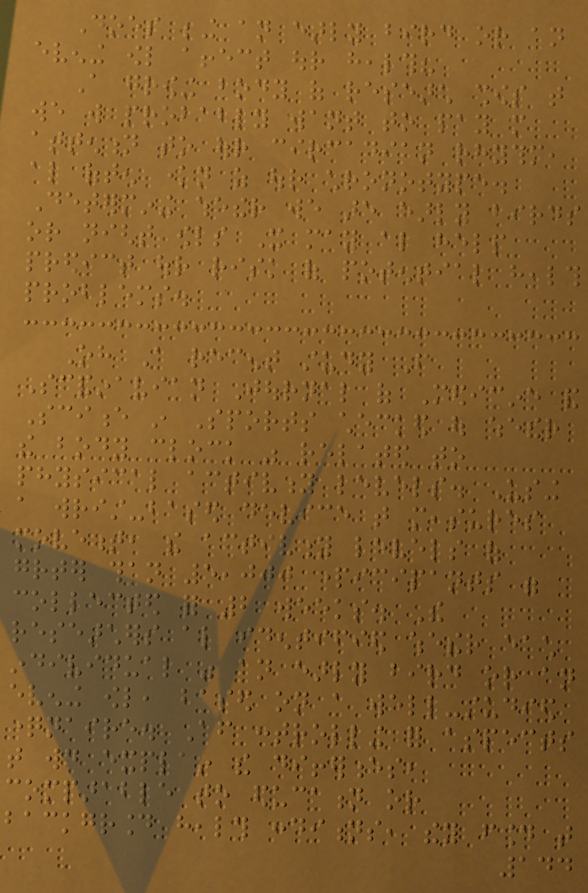Does being an early bird or an
evening owl affect our health?
A growing body of research shows that
we will probably want to pay more
attention to our circadian rhythm,
also often known as our chronotype.
Determining whether we are early birds
or night owls It may also help
predict our risk of potential health
problems.
Oh A recent study From
Scandinavian Journal of Medicine and
Science in Sports checked out whether
the body clock was related to
physical activity levels. Using
a wrist-based device that measures
movement, the activity levels of
greater than 5,000 participants were
collected for 2 weeks. The
researchers also identified whether each
individual was an early bird or an
evening owl, based on a well-studied
questionnaire. After controlling for aspects
that would explain the differences,
comparable to education or
background health conditions, they found that
144
